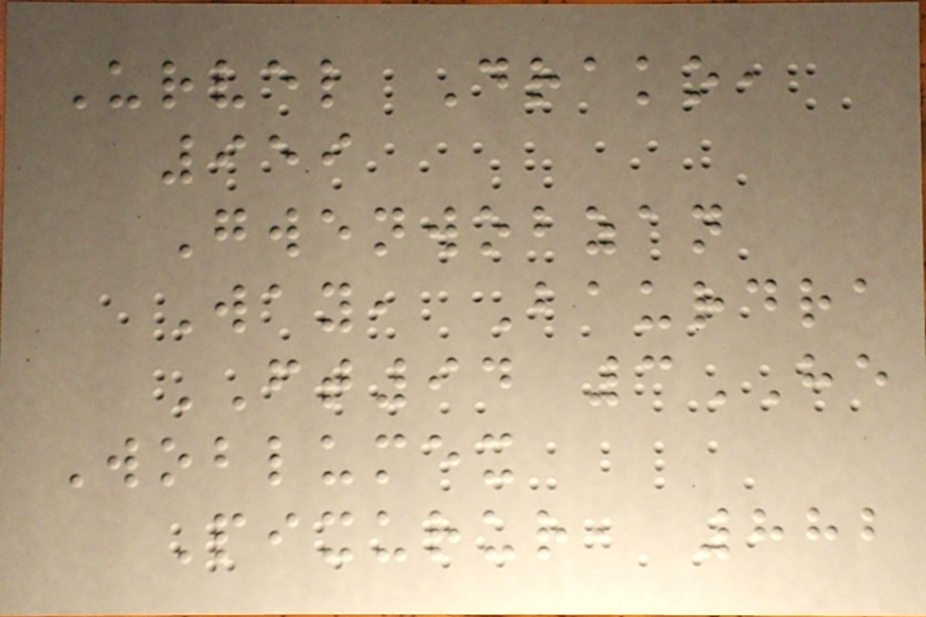Urvel Drako,
959
Gwenwobzan
Way, Baurdra
FT94 3HE
Woblumex
Pixurur, 882
